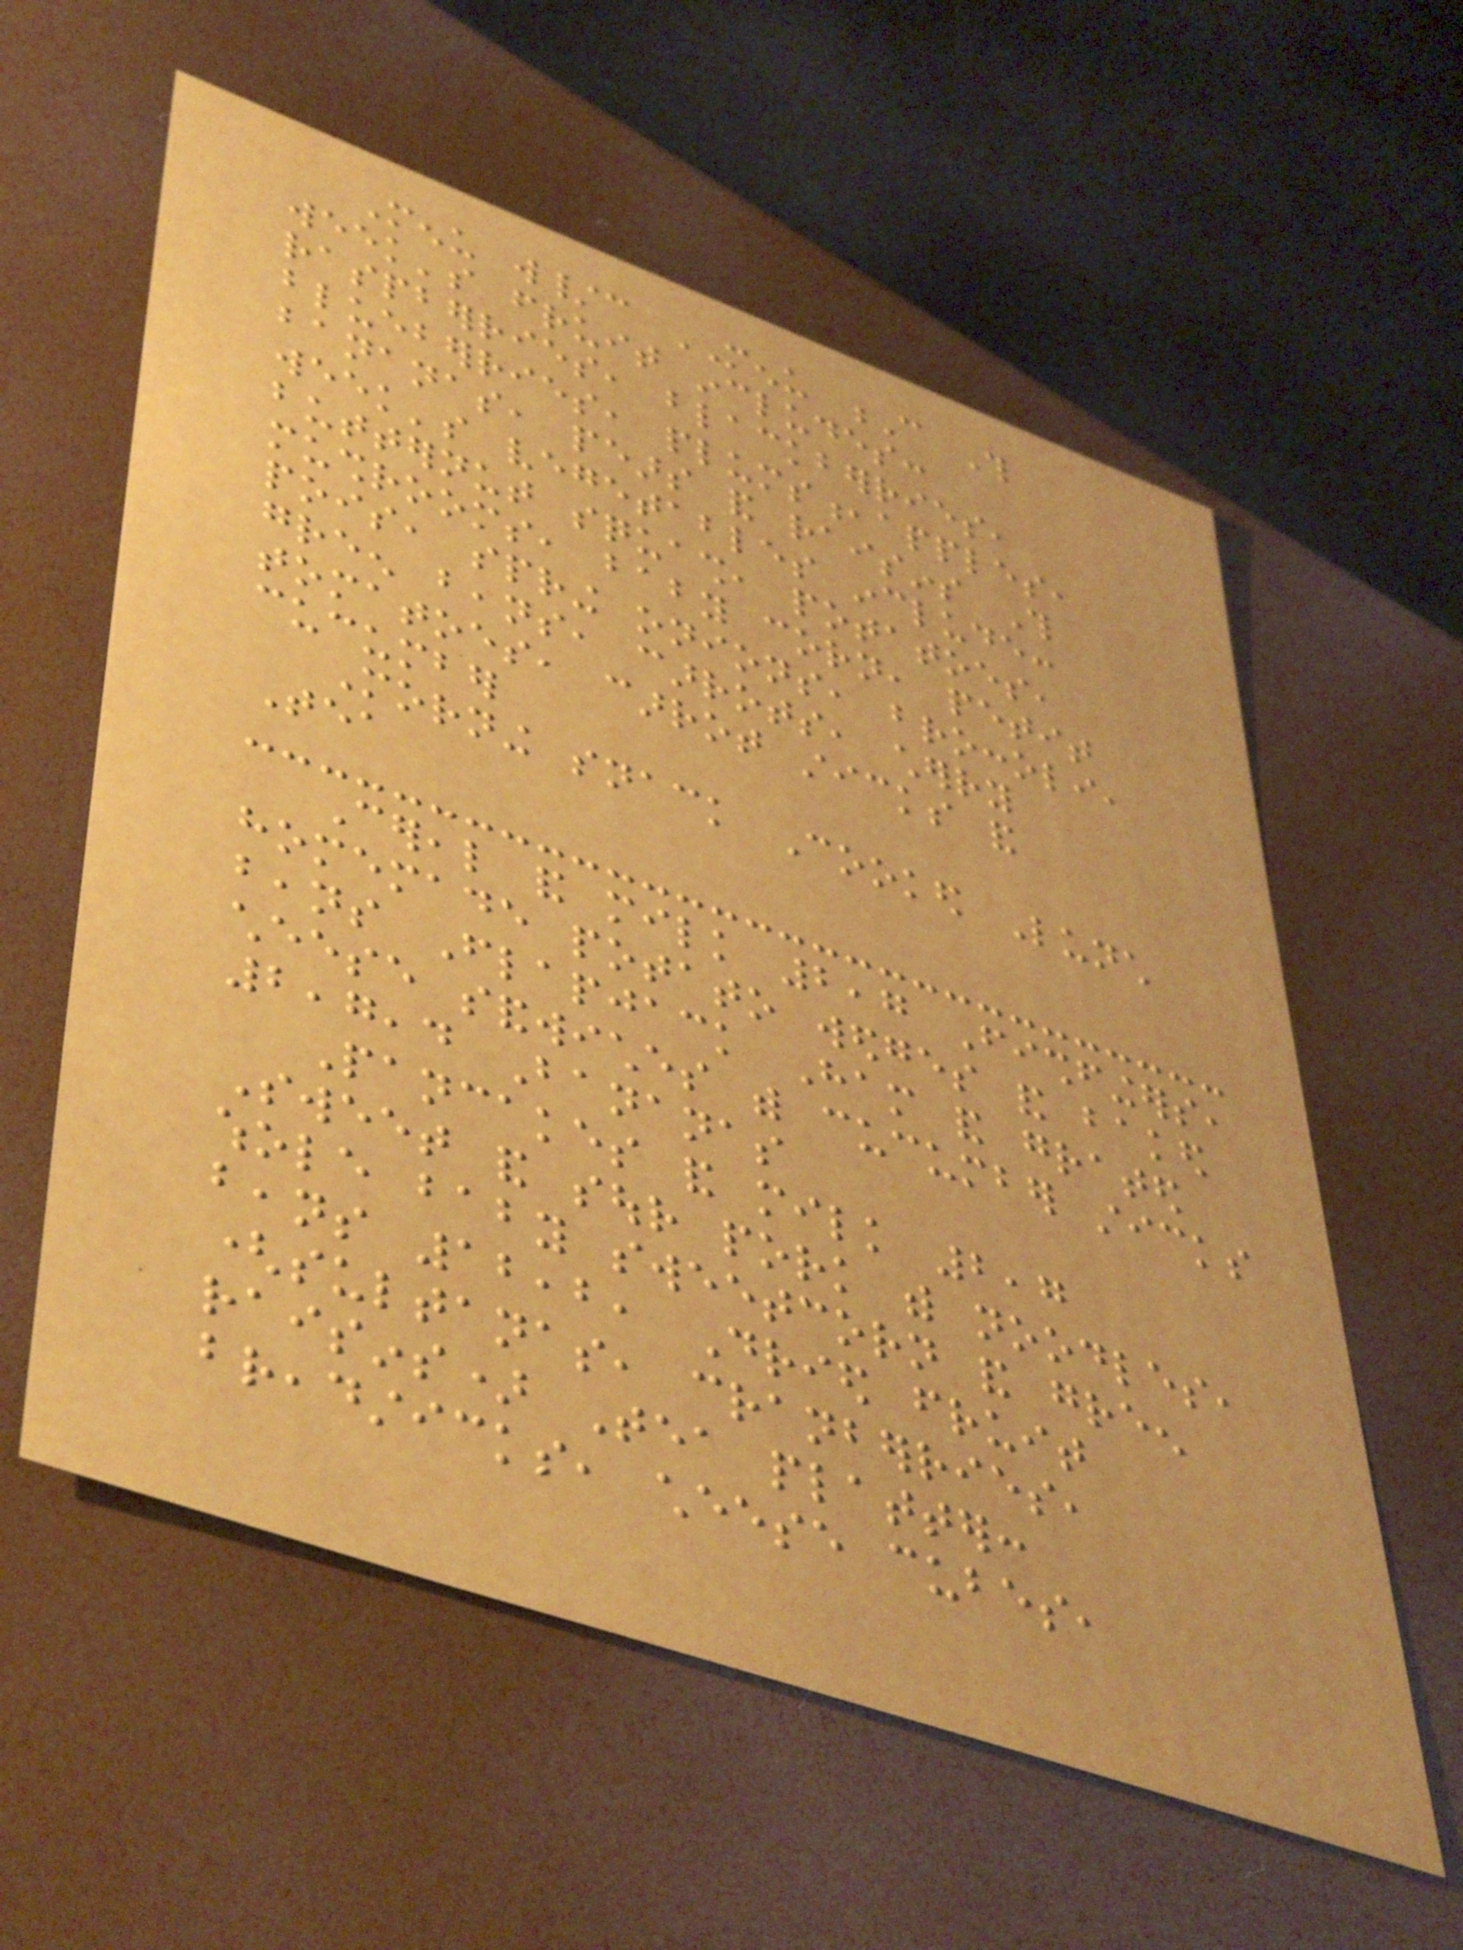Menu w/c MENU C This
week's fruit includes:
raspberries, blackberries,
blueberries, plums,apples,
bananas, pears and raisins This
week's vegetables include:
butternut squash, potatoes,
mushrooms, baby corn, petit
pois, spring onions, broccoli,
green beans, carrots, cherry
tomatoes, carrot sticks and
cucumber
Morning snack Cooked Lunch
Tea
Cereal and milk 2,7 Fishfingers,
homemade potato wedges and baked
beans Flapjack Ham and grated
cheese sandwiches with cucumber sticks
2,7,4 Bananas
Pancakes and milk 2,7
Sweet and sour pork with noodles,
whole baby sweetcorn and green
beans 12,2, Dried fruit
(sultanas, cranberries,
raisins) Tea platter:
breadsticks, cheese cubes,
